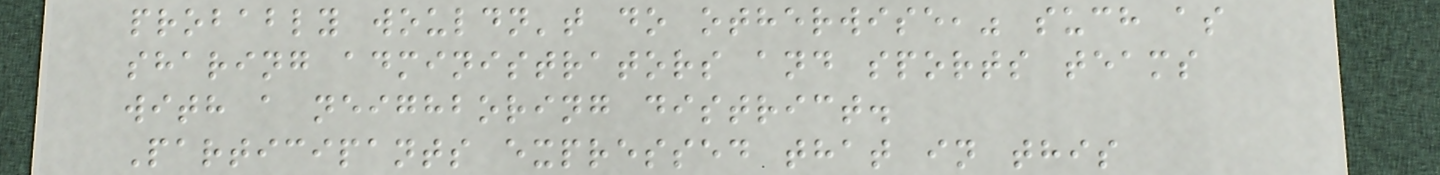probably wouldn't do otherwise," such as
sharing administrators and sports teams
with a neighboring district.
Participants expressed that in this
